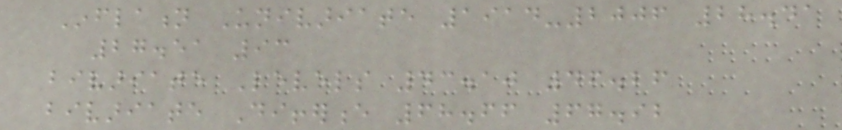Inflation Univariate 1914-2006 28.41
27.51 93
bivariate Levels 43.10 46.26
bivariate Difference 68.66 67.92
